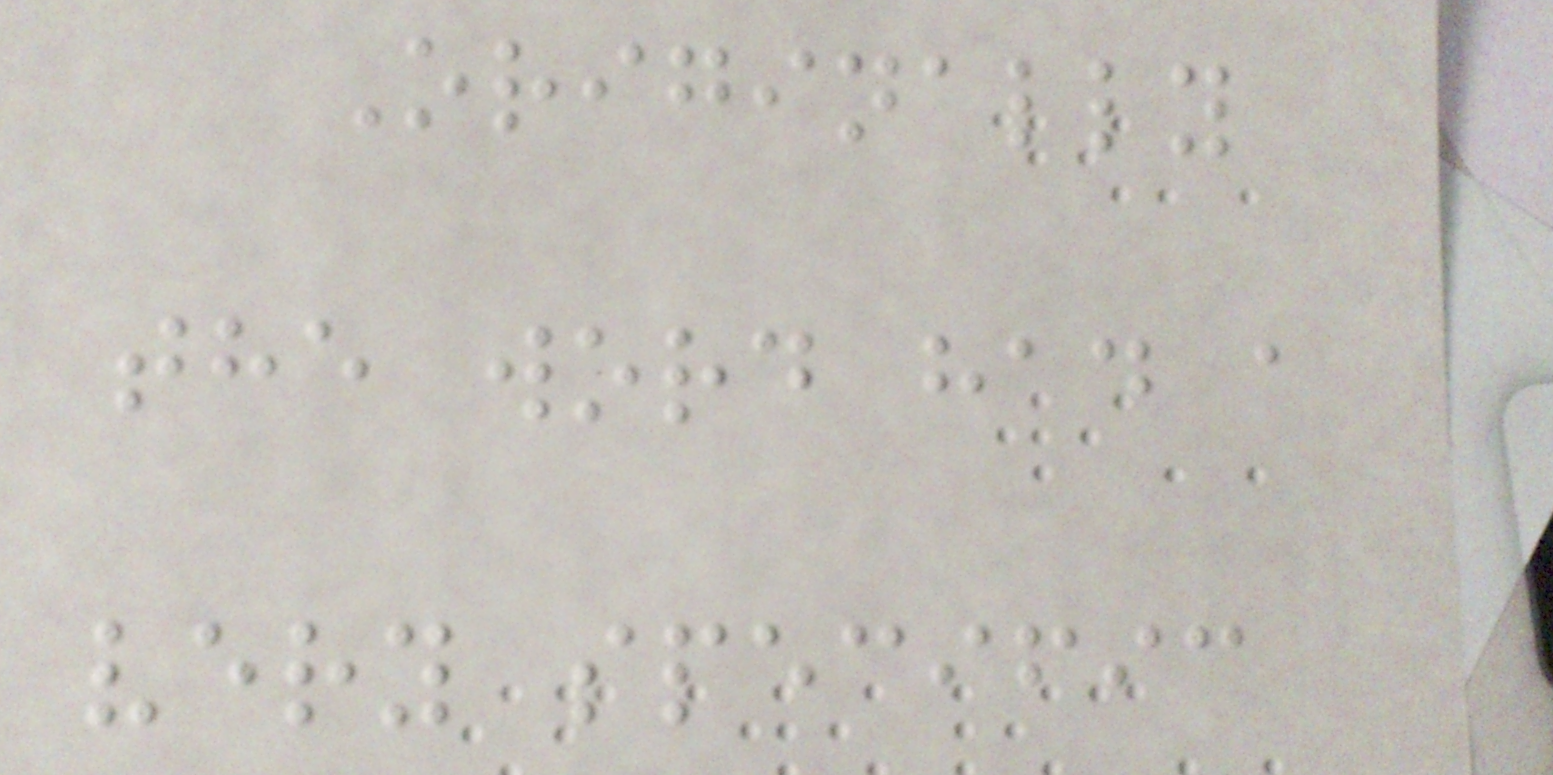Originally
the word had a
very specific
